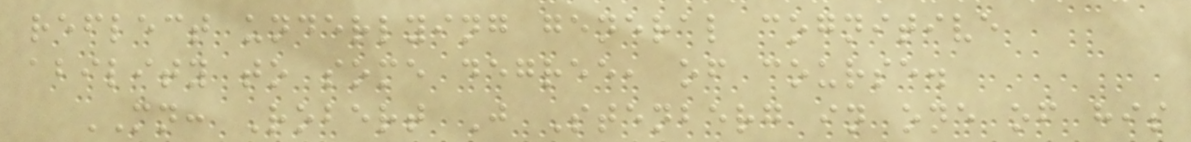reflect underlying general cognitive
ability to some degree, of course.
MN: Robert J Stenberg in one of his
